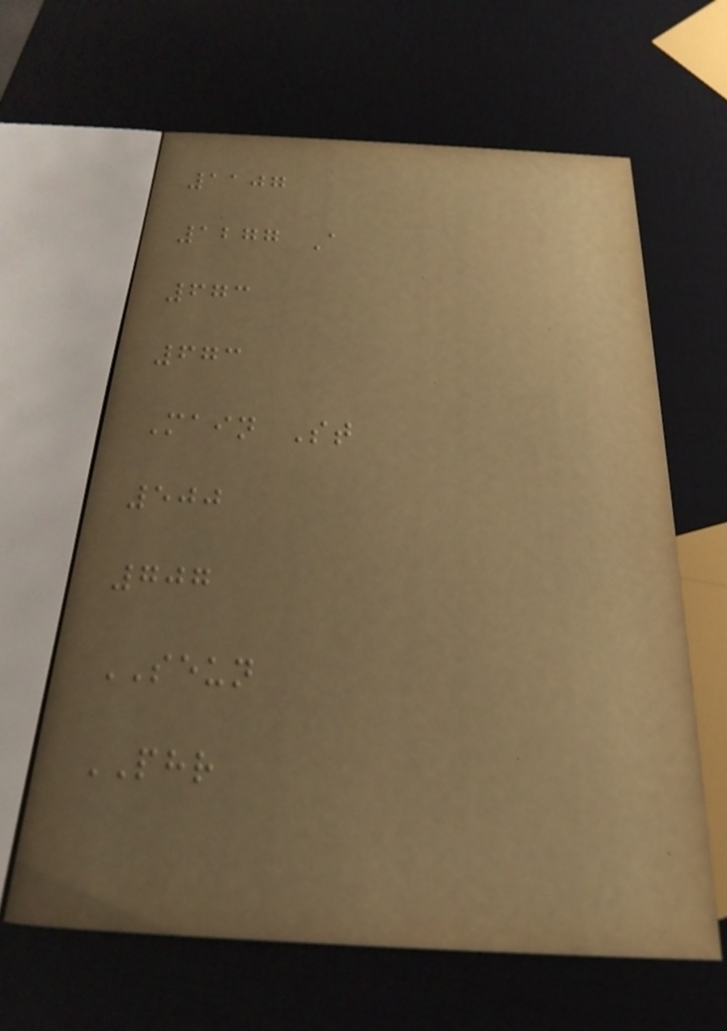1107
1277 A
673
673
Main St
500
707
SEUN
PHR
